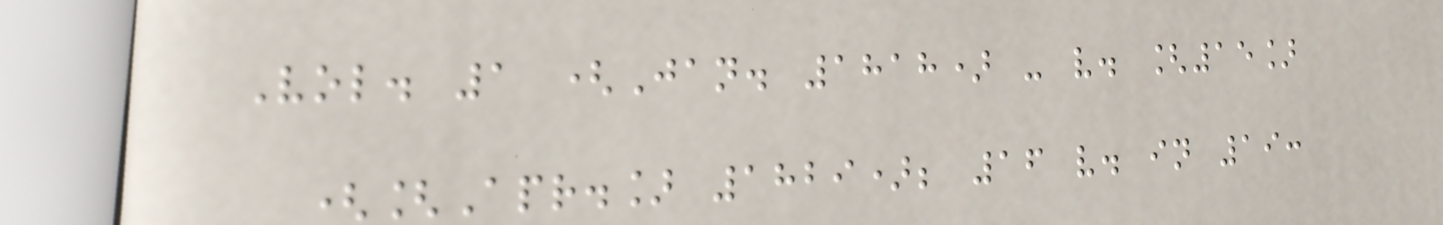Vol. 1 (Jan. 1818) - v. [15]
([Apr.] 1829); 16 v. in 19:
